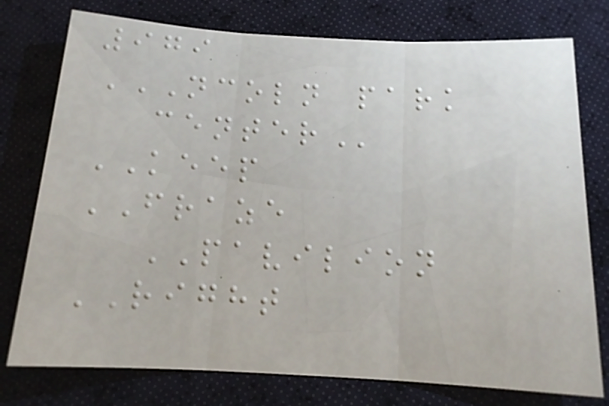979
NCOLN PARK
CENTER
KEEP
FRAZE
PAVILION
RIGHT
